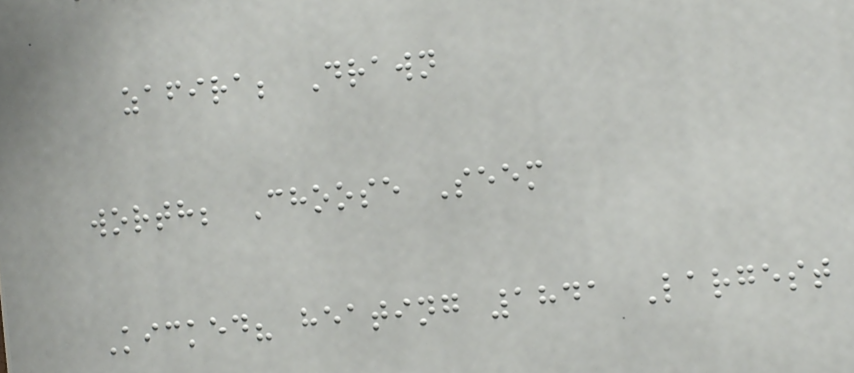zafira; Drawn
worth; Choose Seem
Kicked? heating 1841 Largest
